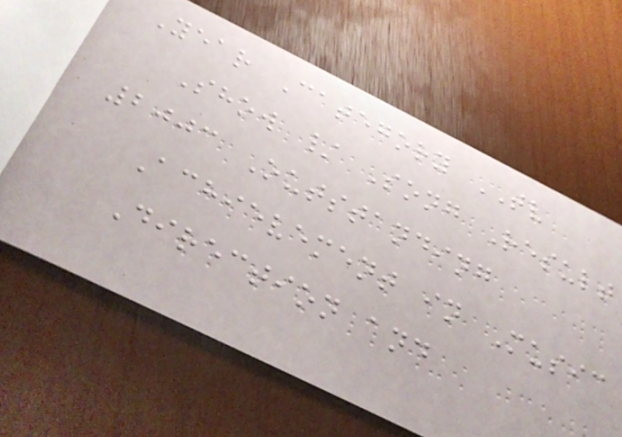Year Category TV
Show / Song Result
2003 Outstanding
Achievement in Music
Direction and
